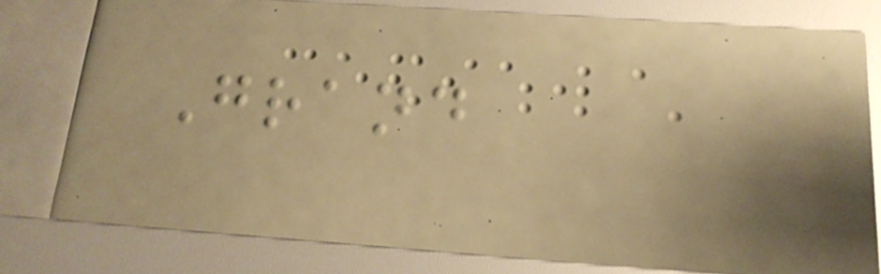Grand
